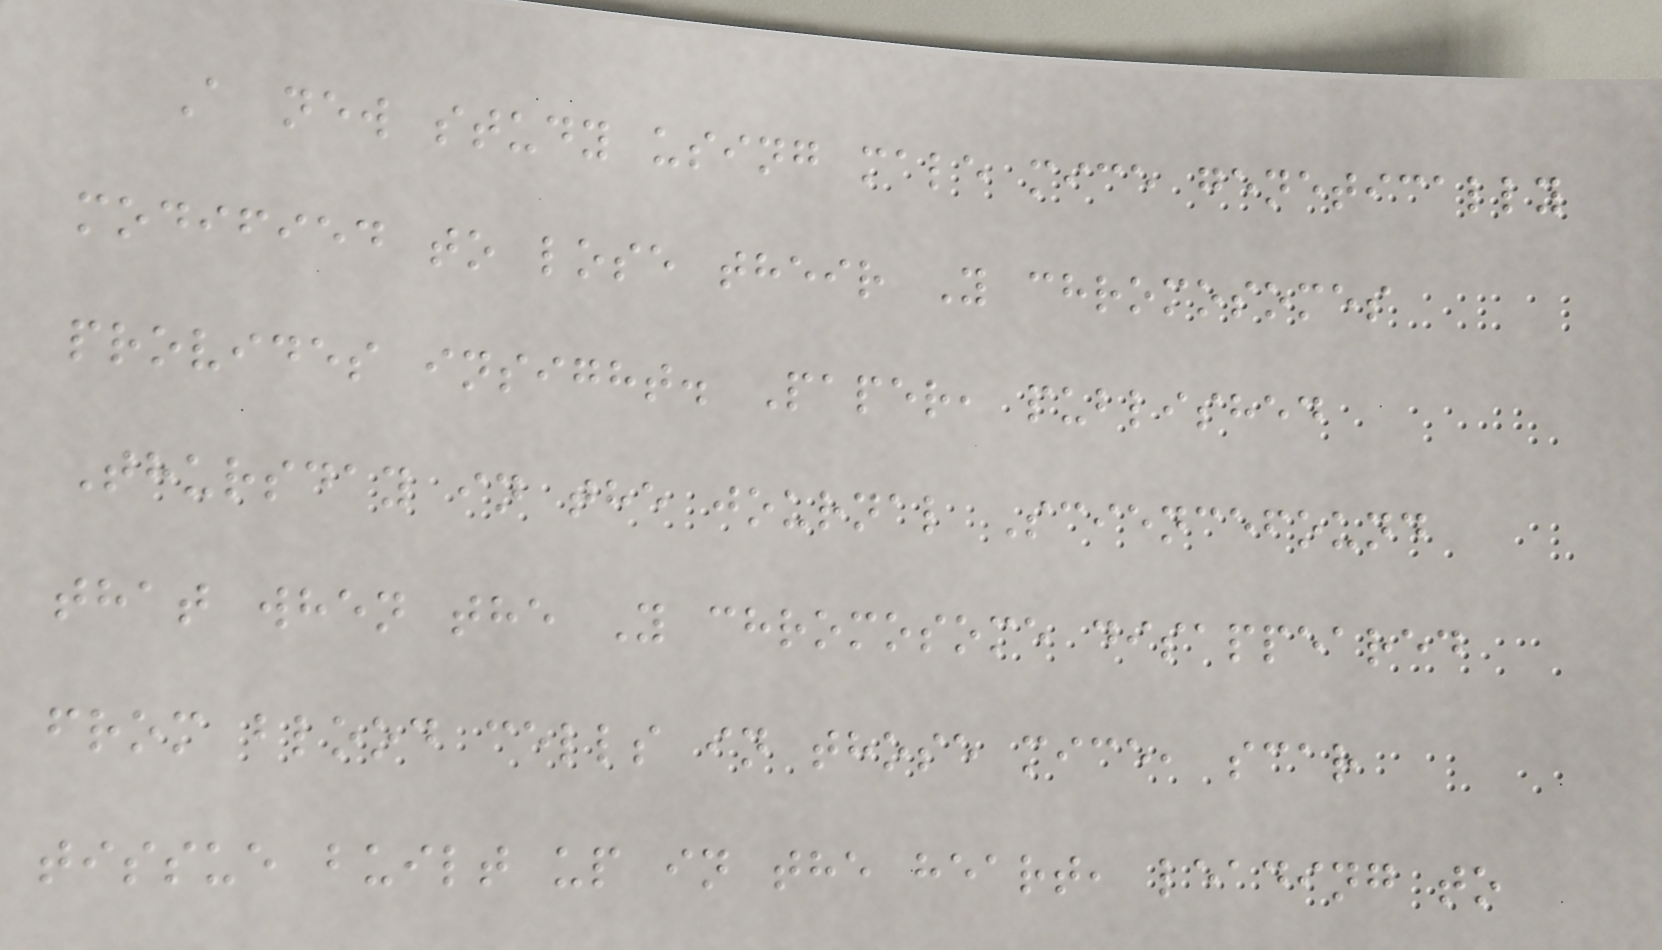A new study using male mice genetically
modified to lose their Y chromosomes
provides insight. Paper, published
Thursday in the journal Sciencefound
that when the Y chromosome disappeared
from blood cells in those mice, scar
tissue built up in the heart, leading to
